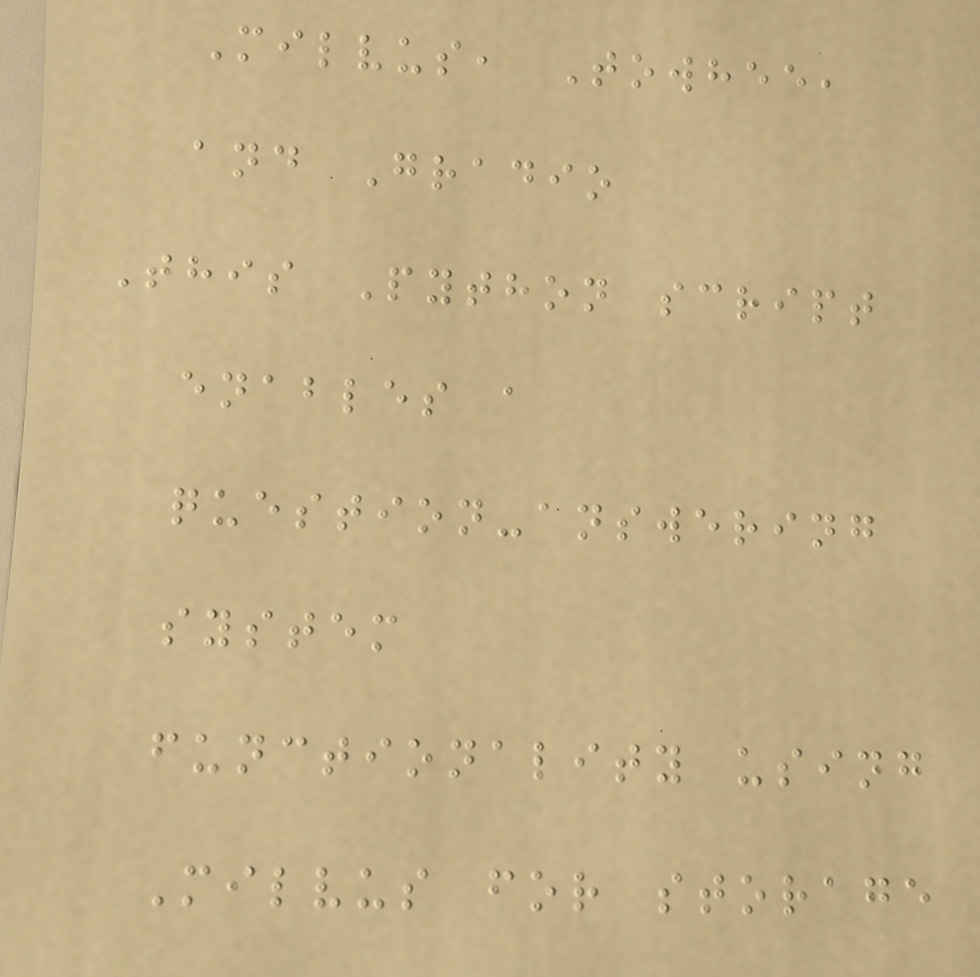Milvus, Towhee,
and Gradio
This Python script
enables a
question-answering
system
functionality using
Milvus for storage
